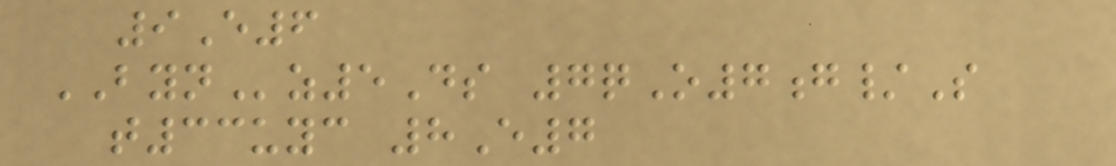9E6
BYNz5Ds 7qO7g/S
t33uyc 8E7
